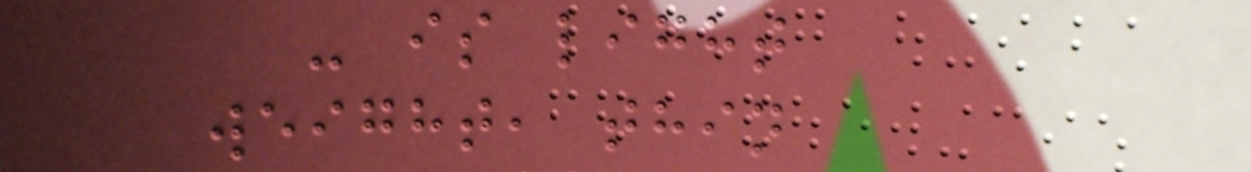- is light
weight, thin
